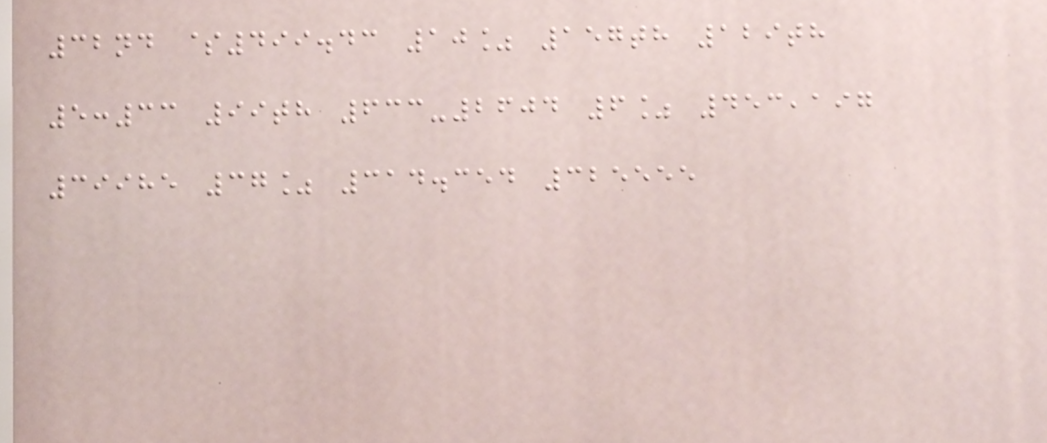32nd $499.43 10% 157th 129th
5:33 99th 633-2604 6% 453,197
39985 37% 314.354 325555
